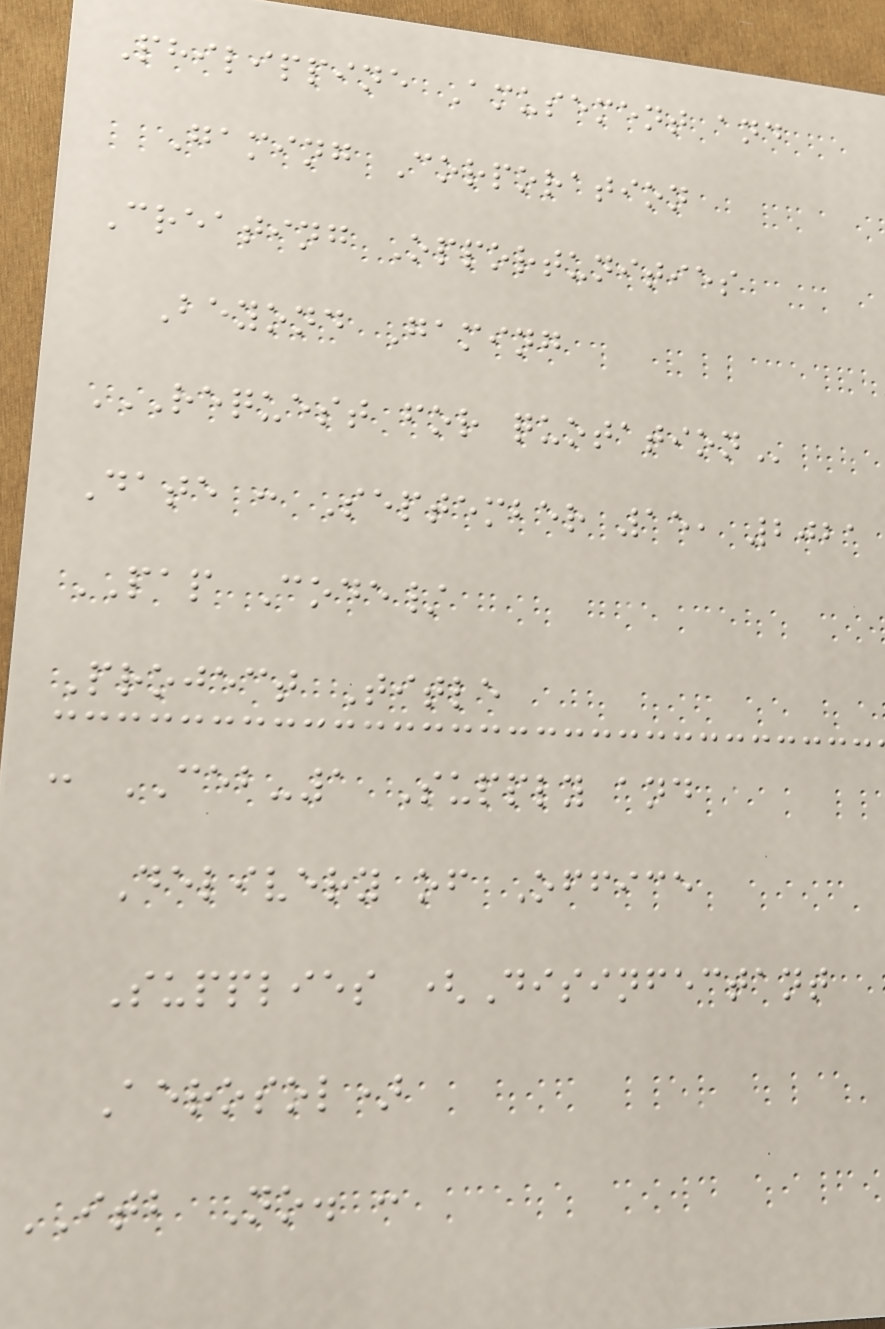Philippine Amusement and
Gaming Corporation
Creating Opportunities
Beyond Gaming
REQUEST FOR QUOTATION
Date : September 15, 2021
PAP Code/
Project Title
: CEB-1 Supply and
Delivery of Office
Supplies (Disinfectant
Aerosol)
ITB No. :
